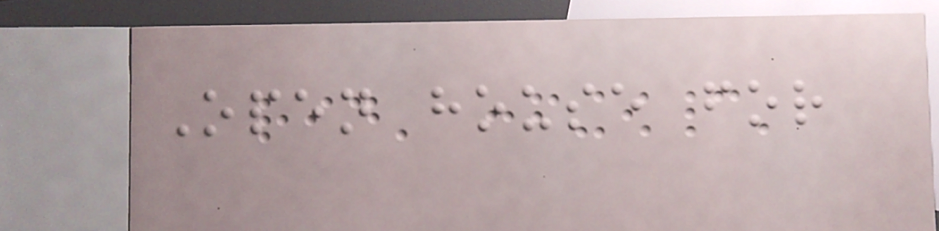Open house for
